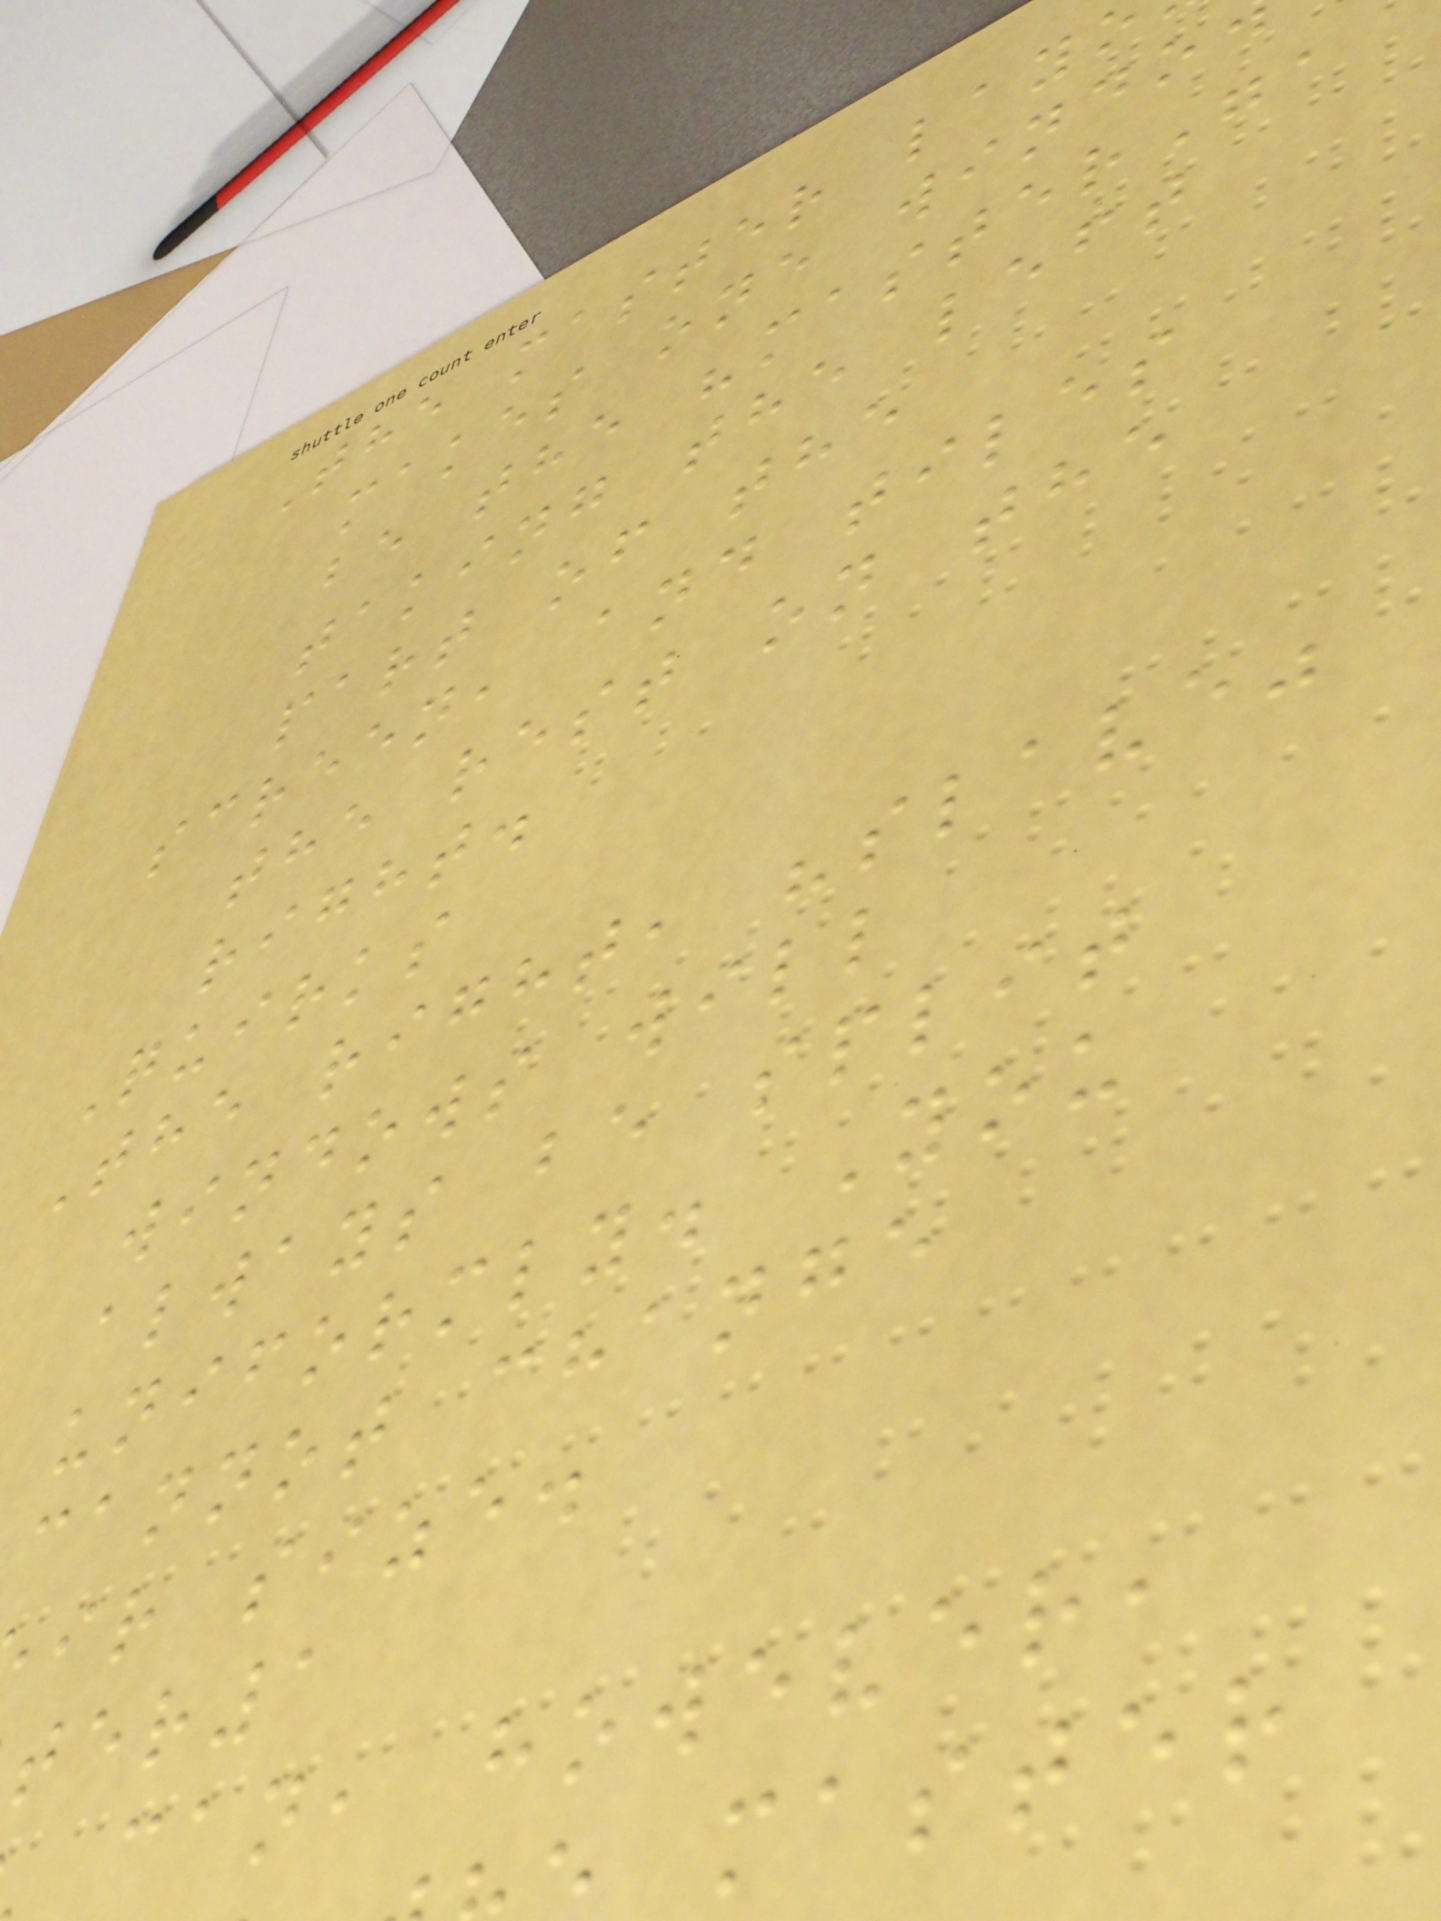The master lay
makes one windo
be the "master",
taking the left
part of the
screen, and tiles
the rest on the
right.
Quirks
The right, "slave"
windows will
always be split
uniformly. You
cannot change
ir size.
ter1
can, however,
master
